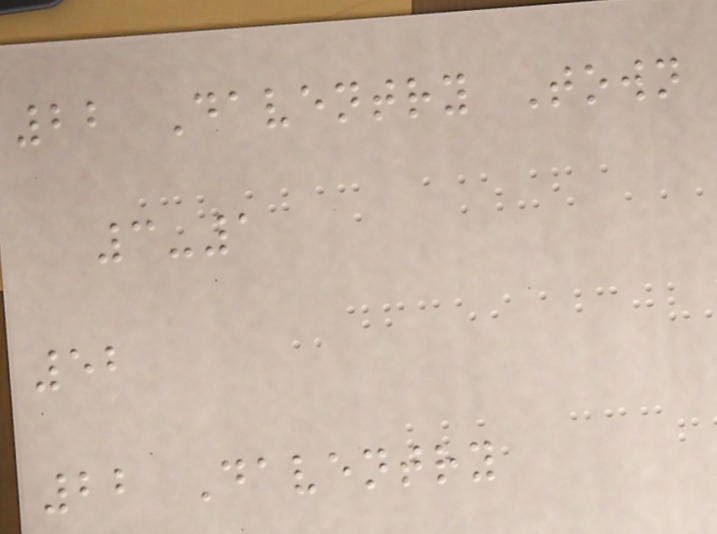22 Daventry Town
3-1
52
22 Daventry
